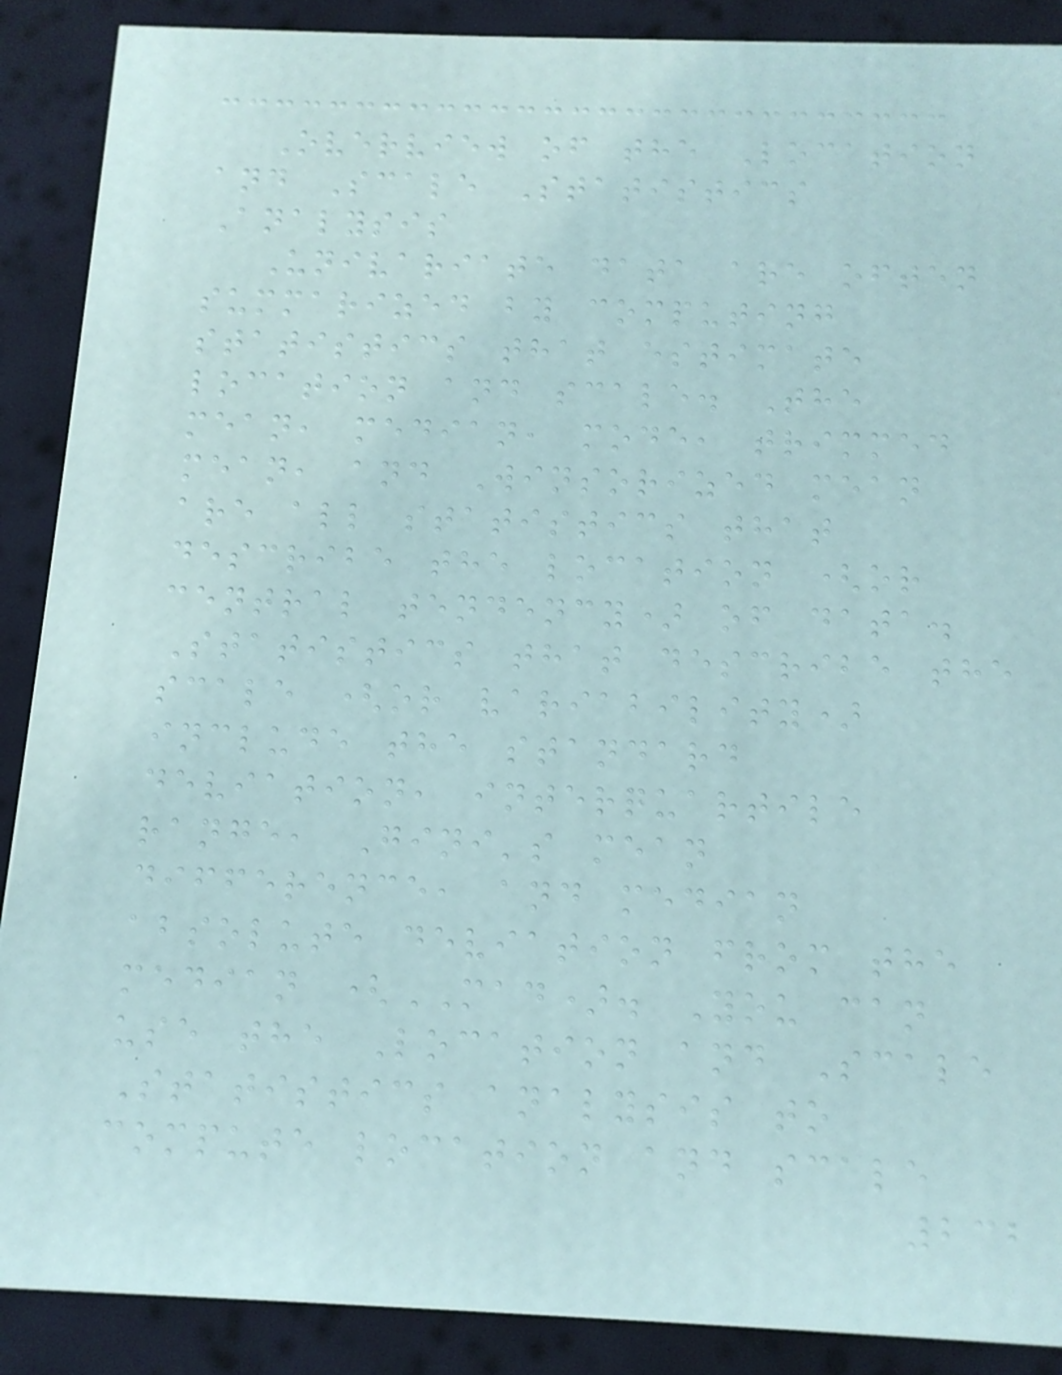Overview of the Location
and Scale Statistics
Analysis
Univariate data are often
summarized by computing
statistics that estimate
location and scale. The
mean, median, mode, trimmed
mean, and Winsorized mean
are all statistics that
describe the location (or
central tendency) of data.
Statistics that describe the
scale (or variability)
include the standard
deviation, interquartile
range, Gini's mean
difference, and median
absolute deviation from the
median (MAD). You can
use the Location and Scale
Statistics analysis to
compute location and scale
232
